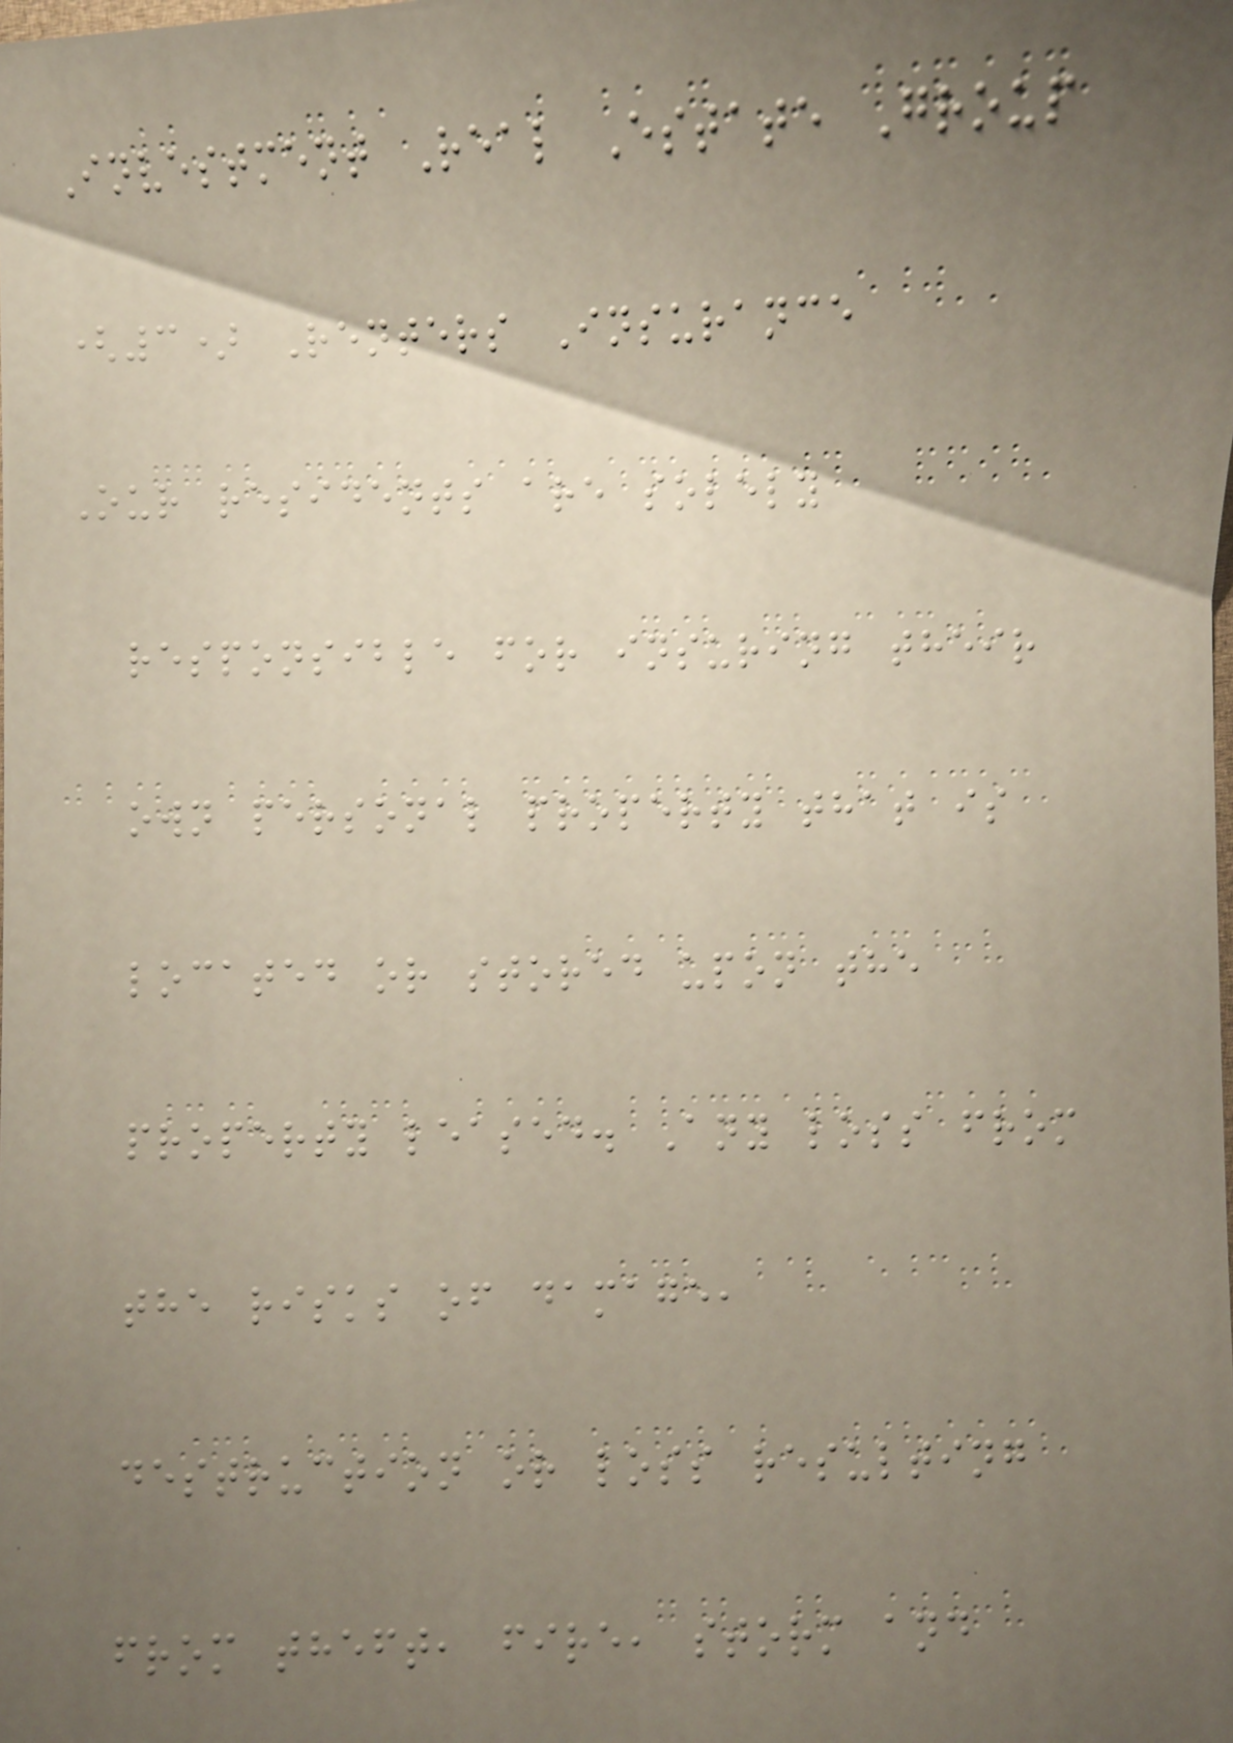Investment Real Estate Group
(3) Renters Insurance
Our residents are solely
responsible for insuring their
own personal property that is
located or stored upon the
property leased. Any loss from
the risks of damage,
destruction or loss resulting
from theft, fire, storm and
